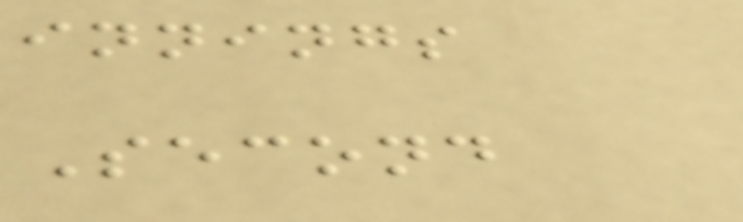innings
Second
